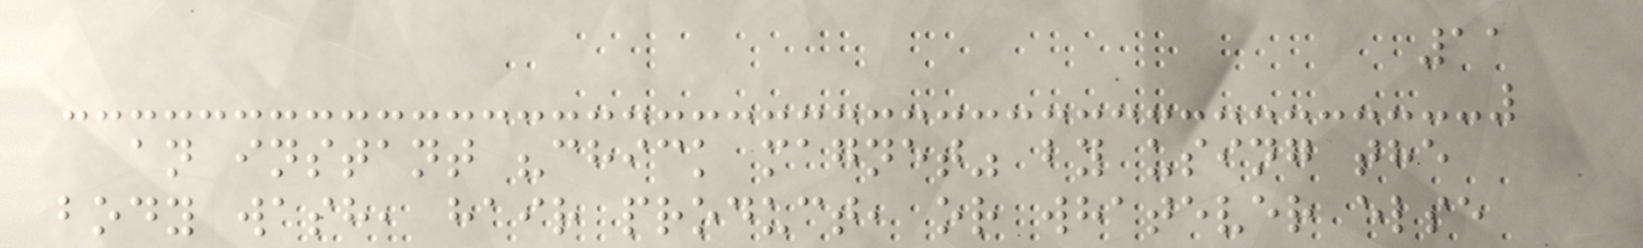11
an instant "chick magnet" by using the
body wash, hair product, or whatever else
